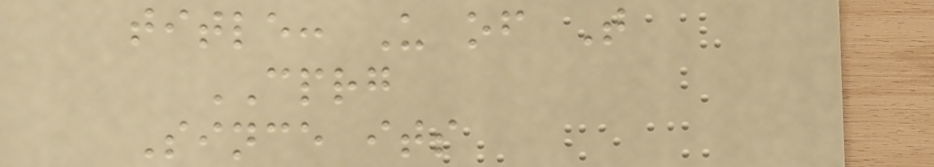title: U of T
CPRG
Since its
